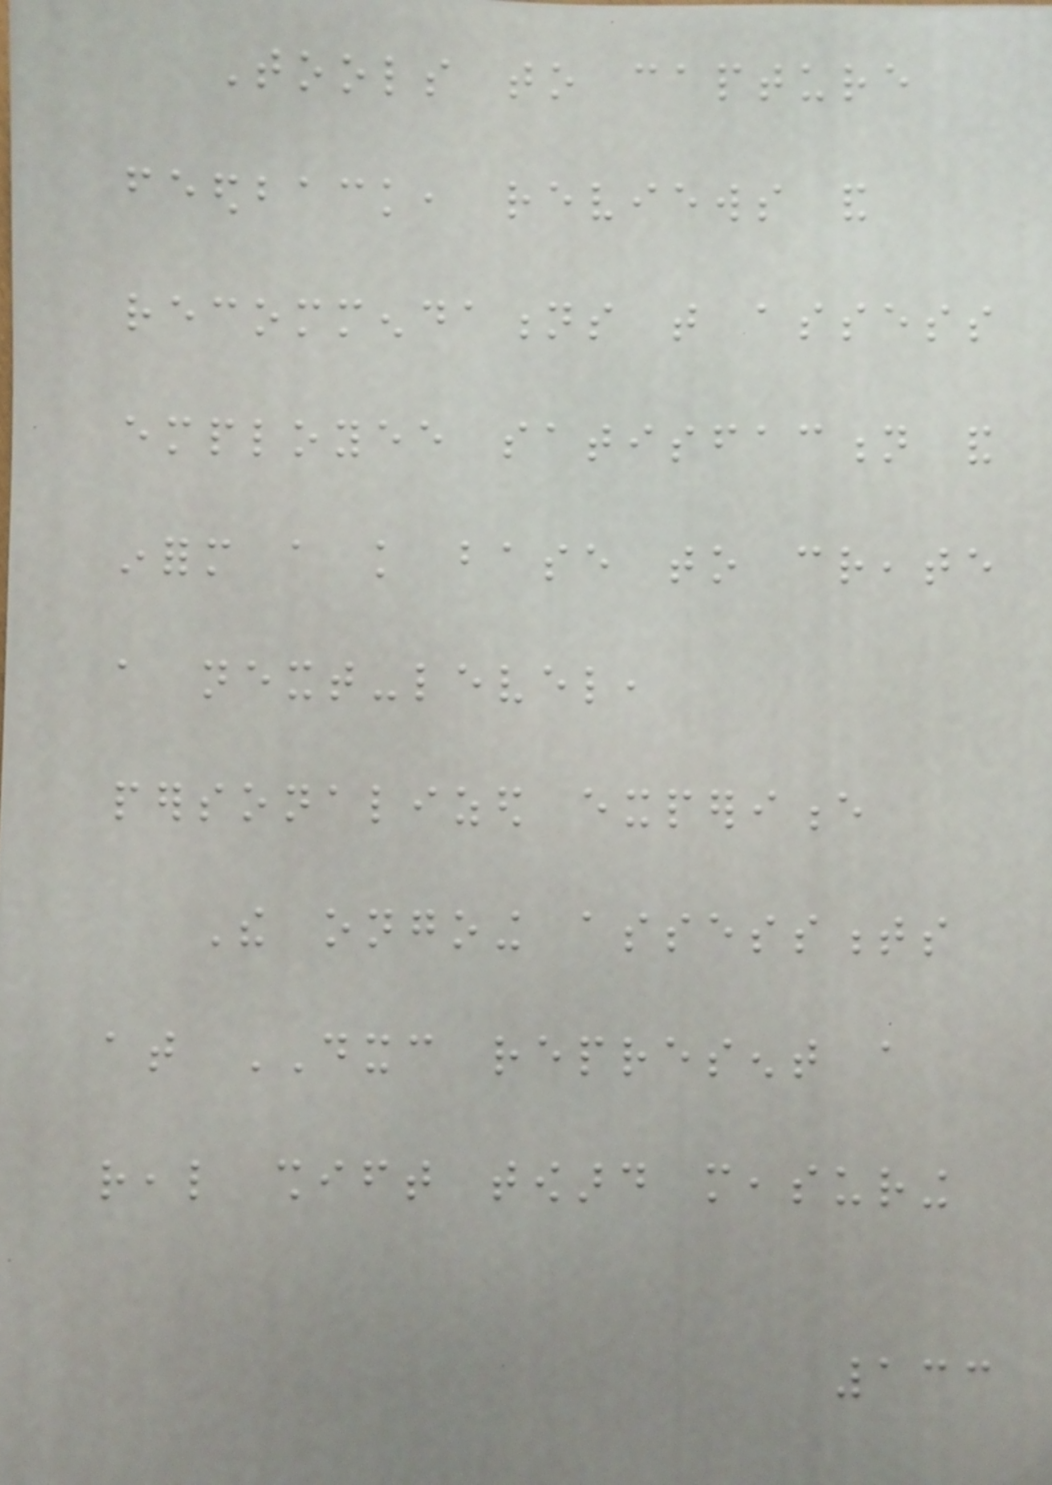Tools to capture
feedback, reviews and
recommendations that assess
employee satisfaction and
inform a knowledge base to create
a next-level,
personalized experience
The ongoing assessments
at DXC represent a
real shift toward measuring
133
